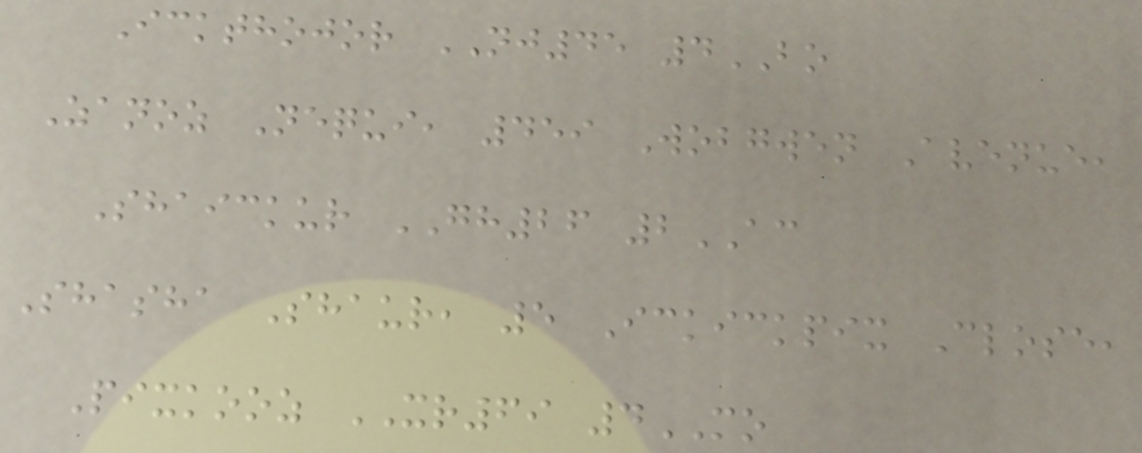Ickthojor NJ45 4BO
Zanoz Nequi, 459 Wobgwen Avenue,
Shaickur GH26 2AC
Shasha Shaur, 5 Ickickpix Close,
Pixkooz XR69 4MO
